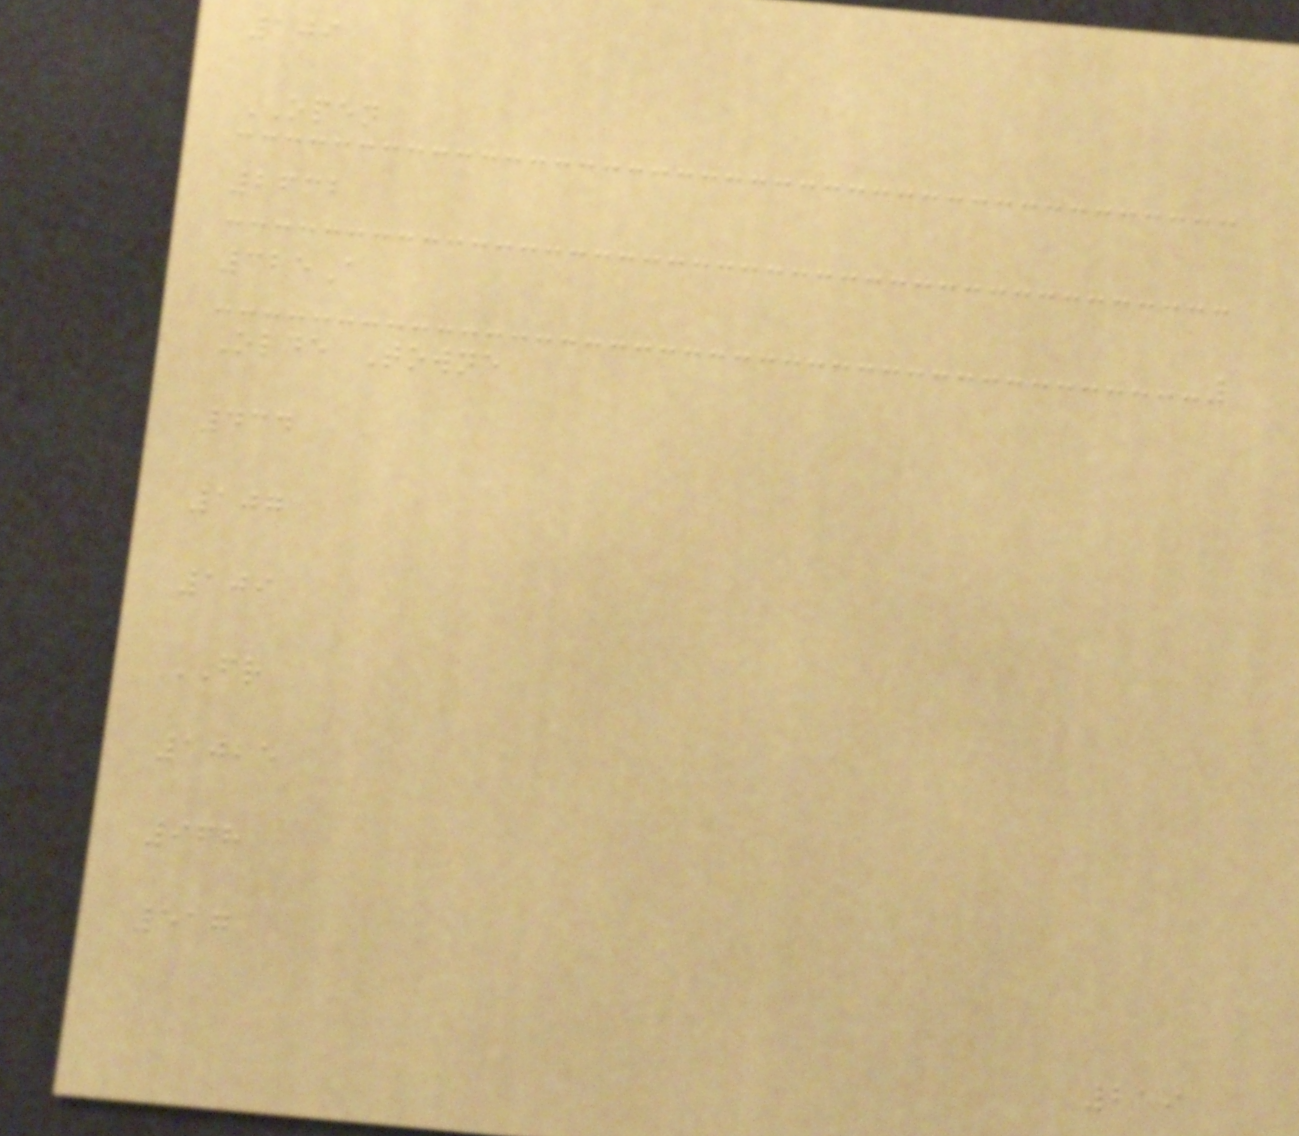109
OPEN
2632
325A
Olde Towne
434
107
109
FR
1025
968
517
219
